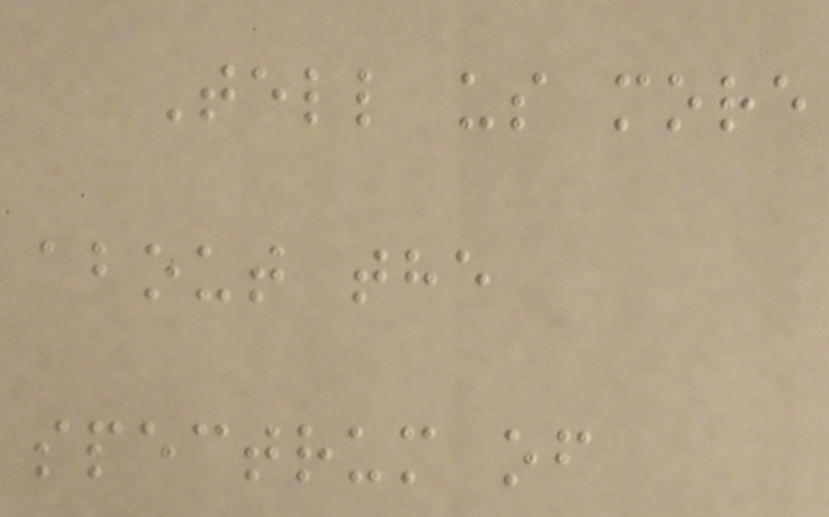Tell us more
about the
spectrum of
